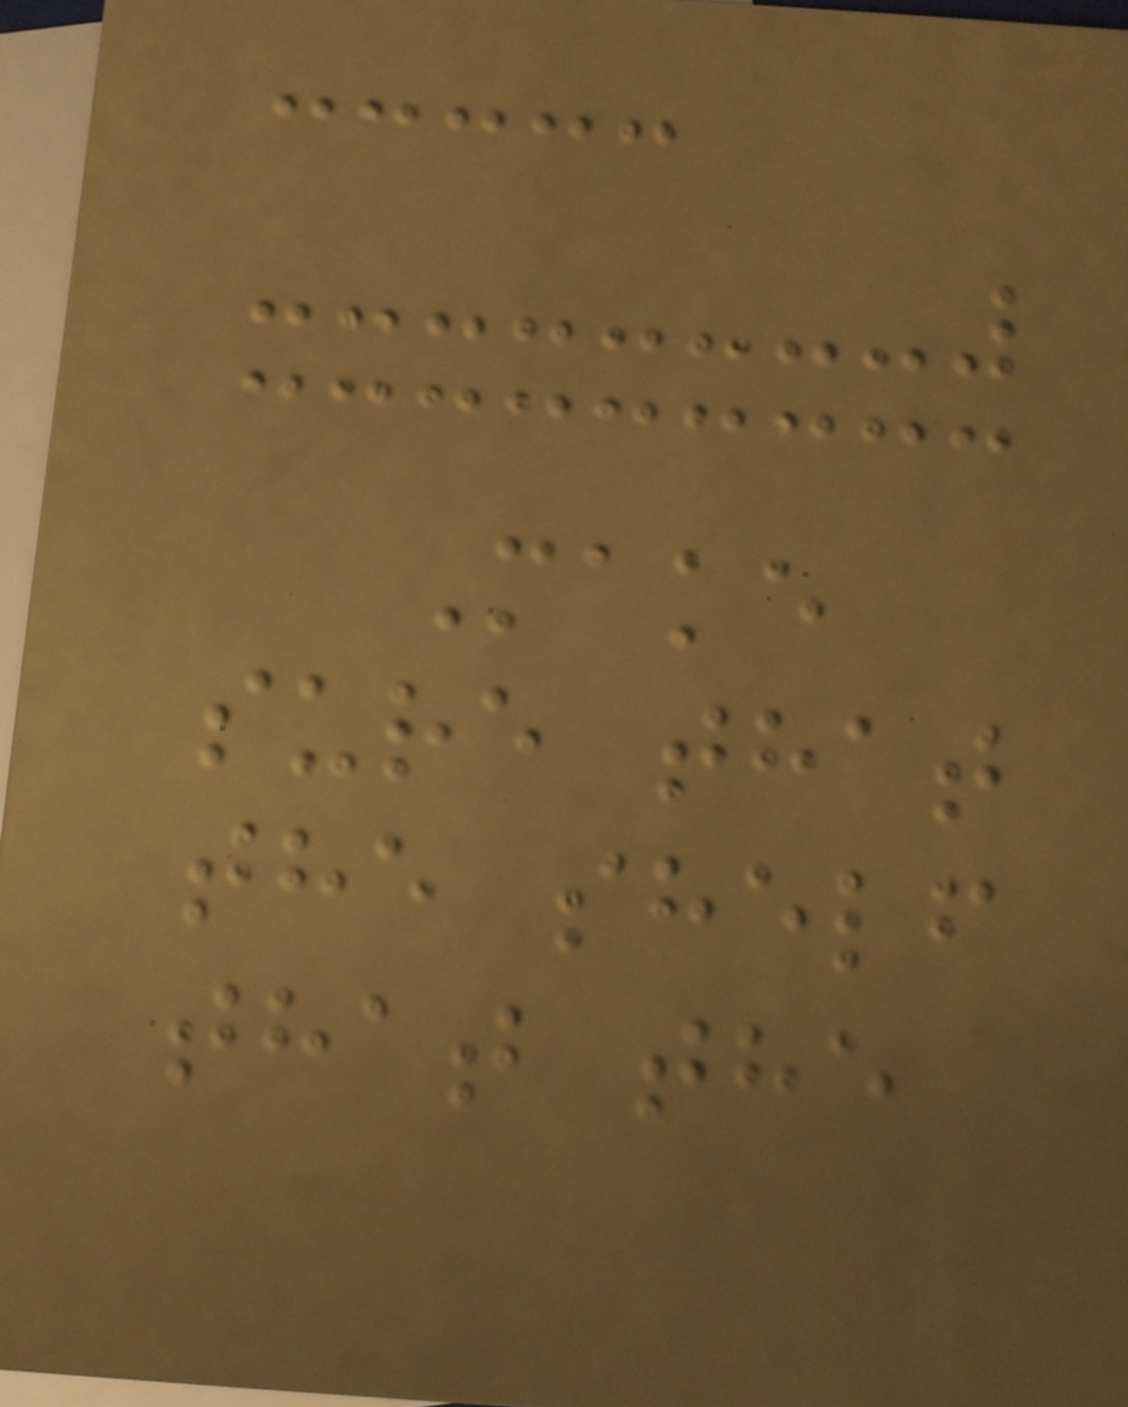Make
sure that
the shelf
that the
